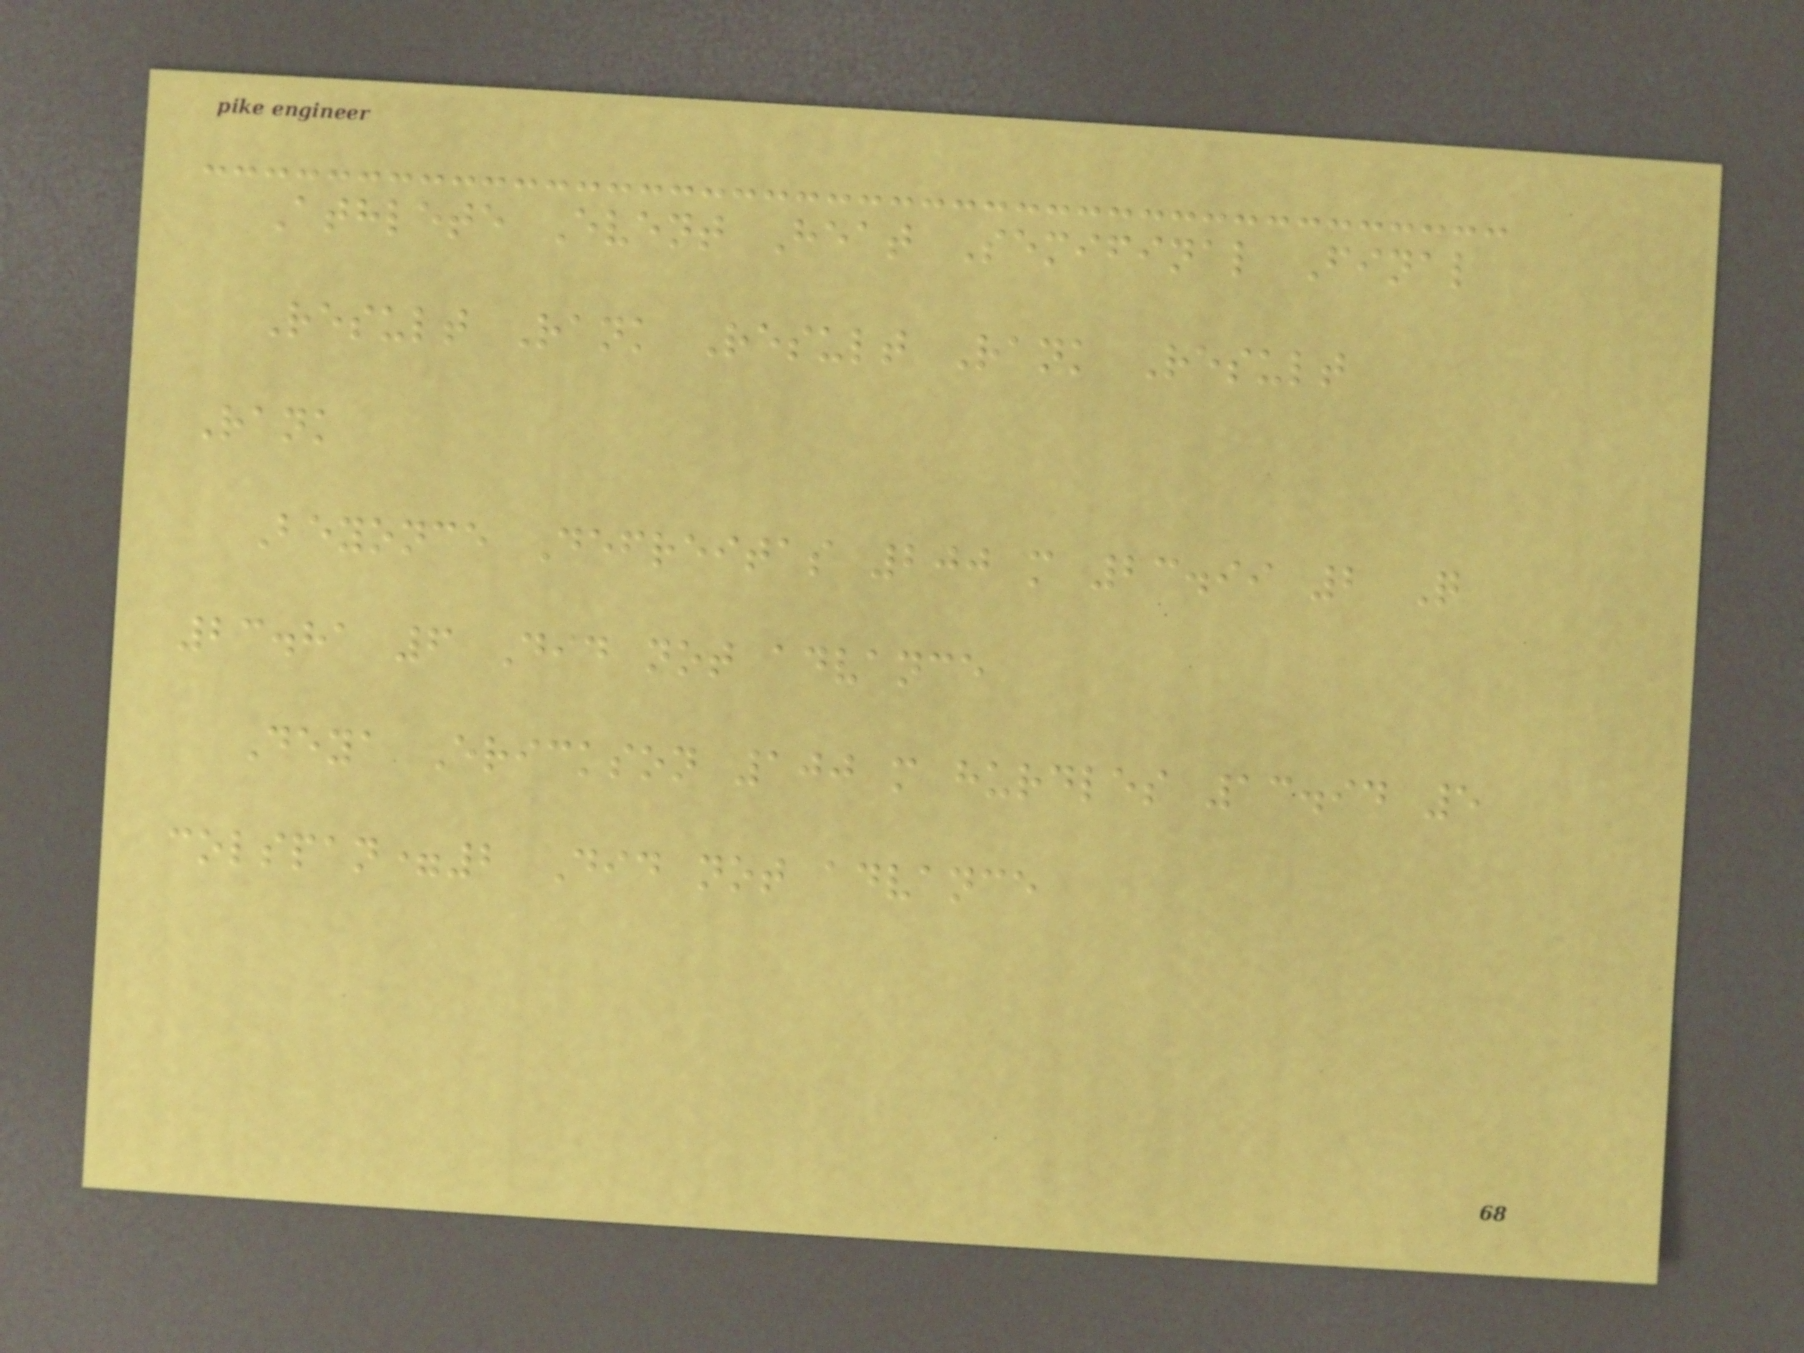Athlete Event Heat Semifinal Final
Result Rank Result Rank Result
Rank
Beyonce Defreitas 200 m 23.99 2 Q
23.81 6 Did not advance
Deya Erickson 100 m hurdles 13.94 5
colspan=2 Did not advance
